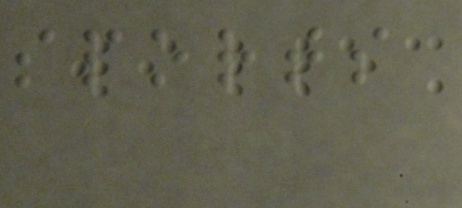sports
